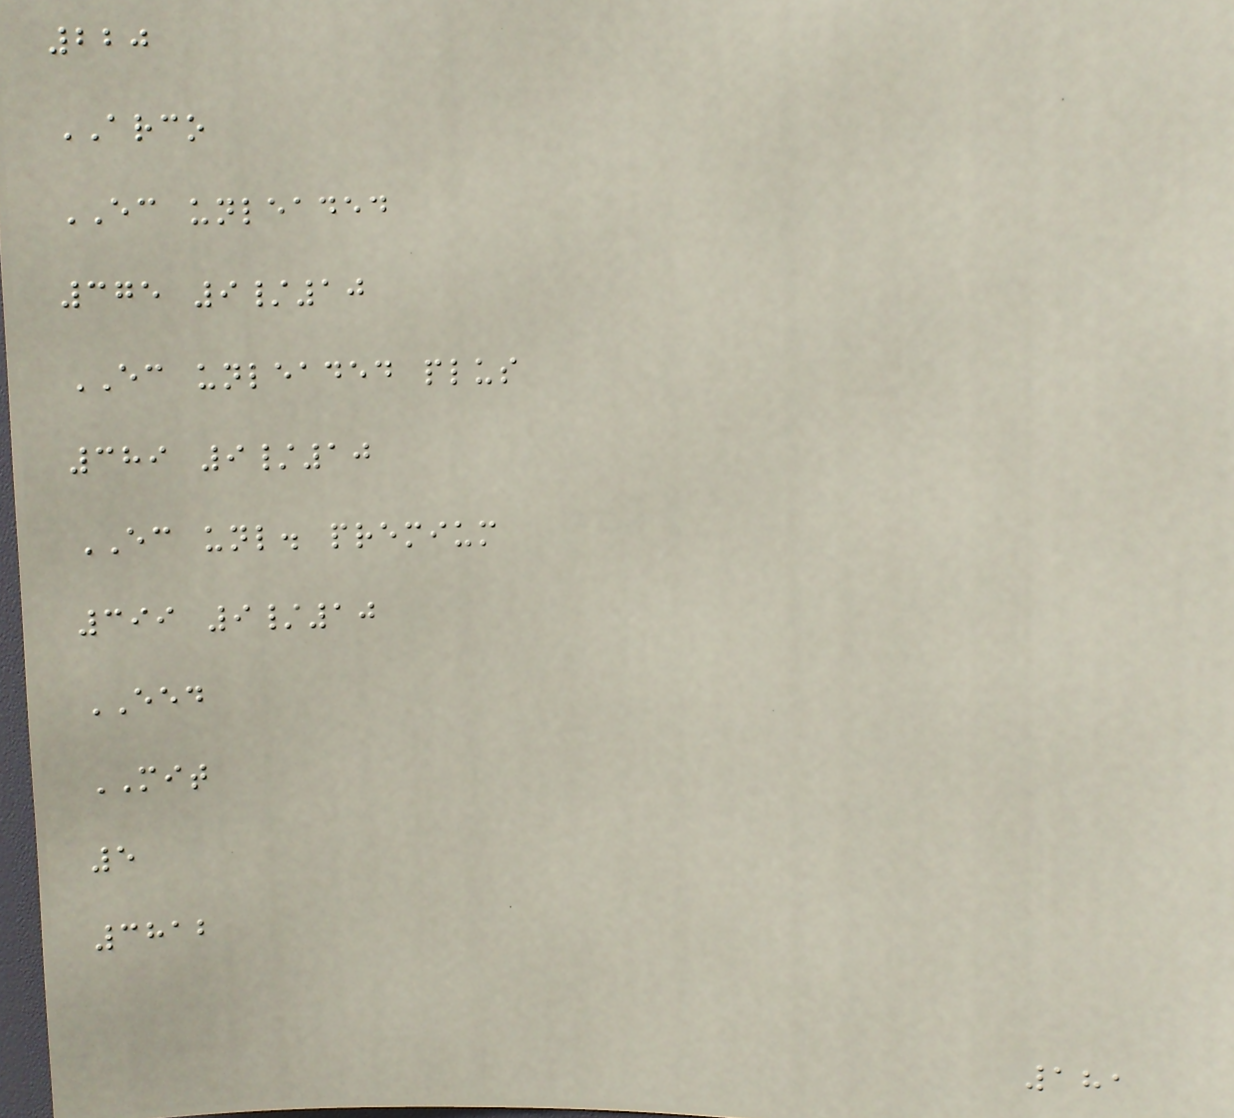220
ARCO
EC unleaded
375 9/10
EC unleaded plus
389 9/10
EC unl. premium
399 9/10
EED
MIT
5
3812
181
